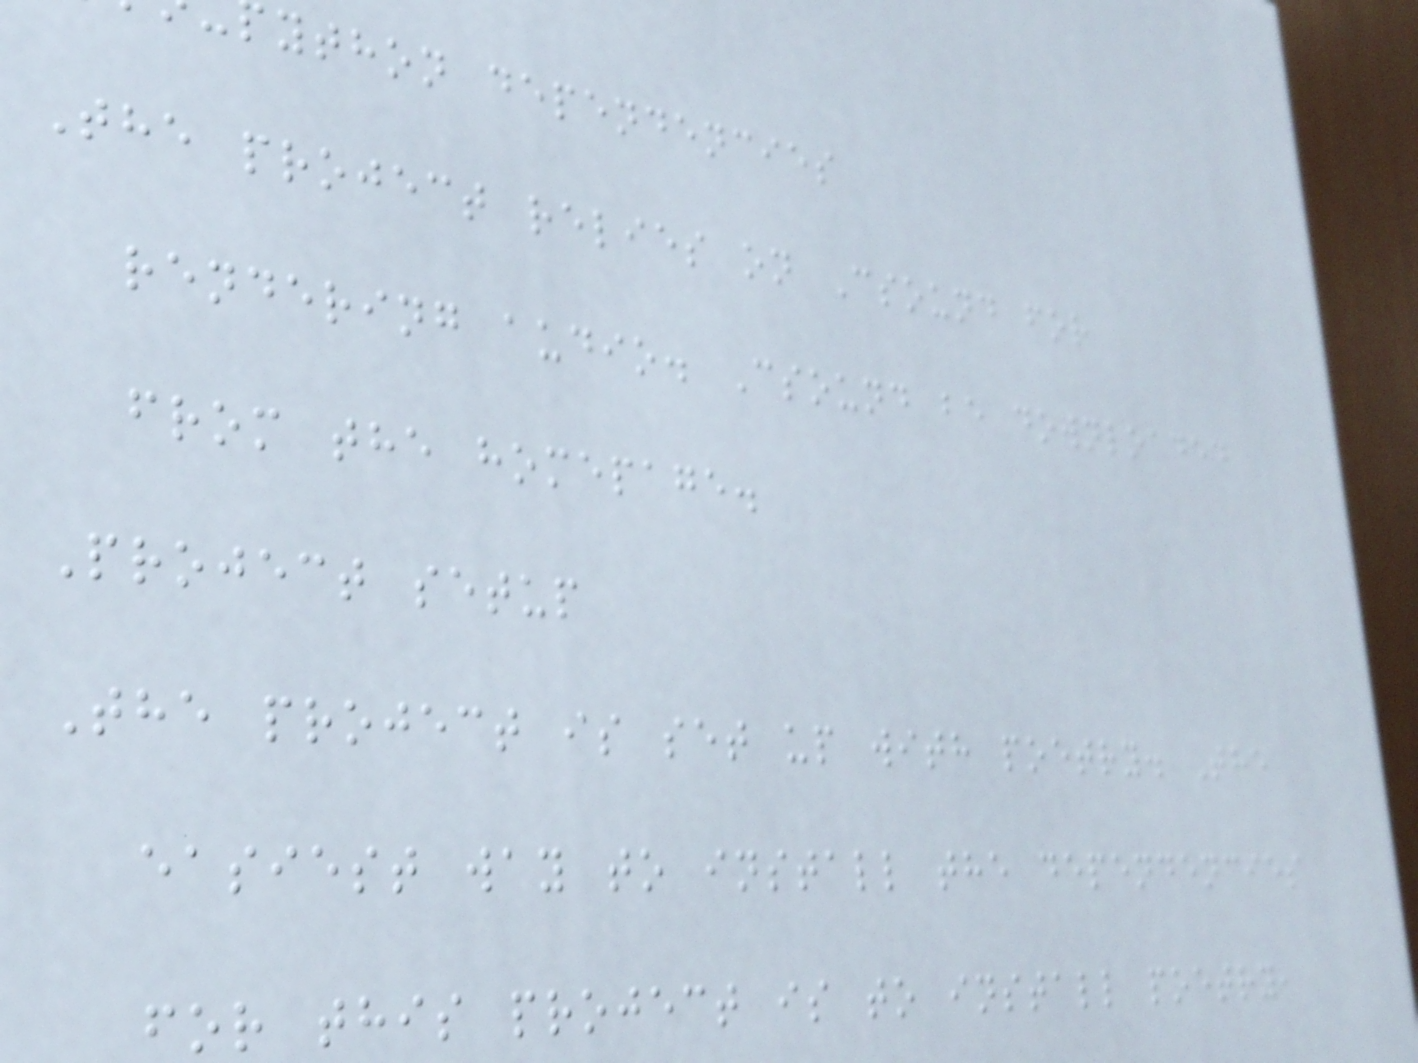ython dependencies
The project relies on Csound for
rendering audio. Csound be downloaded
from the homepage.
Project setup
The project is set up with poetry. The
easiest way to install the dependencies
for this project is to install poetry,
